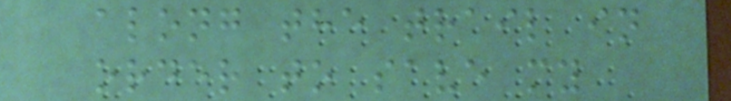along the trail in
order to save my
